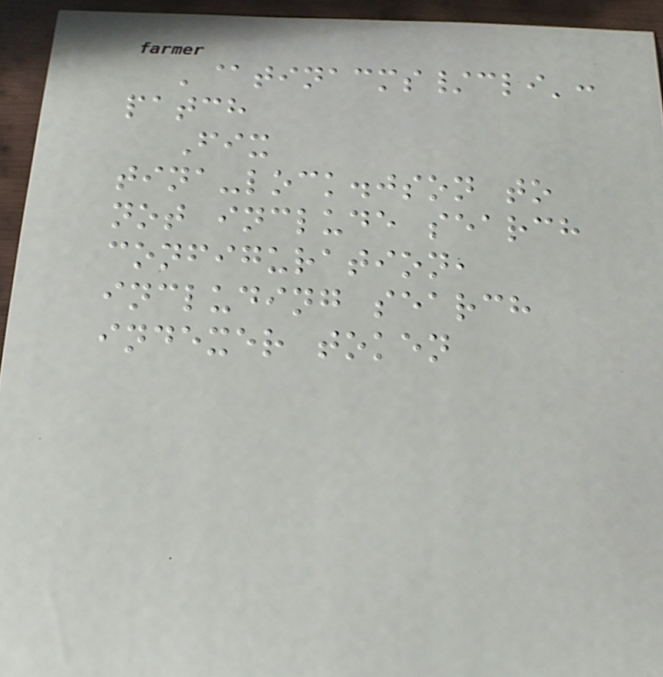'@tinacms/cli':
patch
Fix
tina-lock.json to
not include search
configuration,
including search
indexer token
